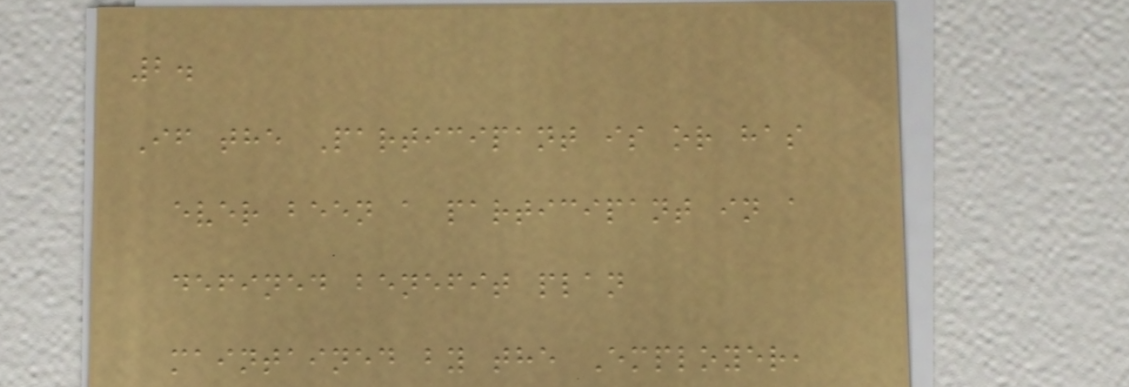2.
If the Participant is or has
ever been a participant in a
defined benefit plan
maintained by the Employer,
